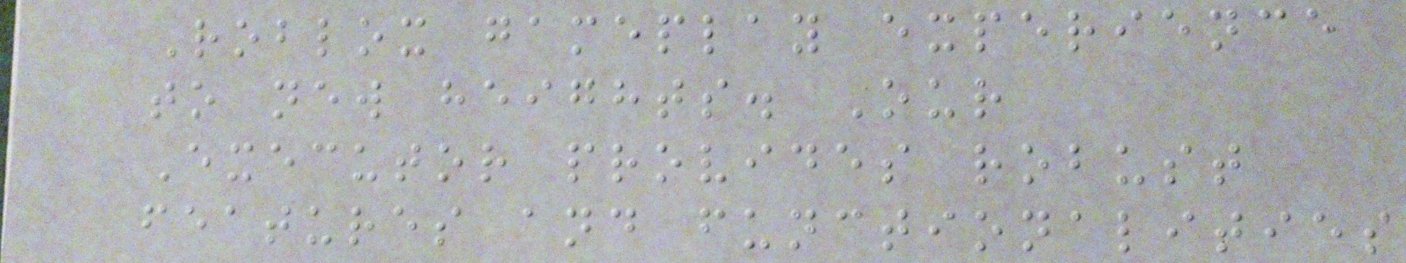Roblox gameplay experience
to new heights. Our
Executor provides robust
features and functionalities
